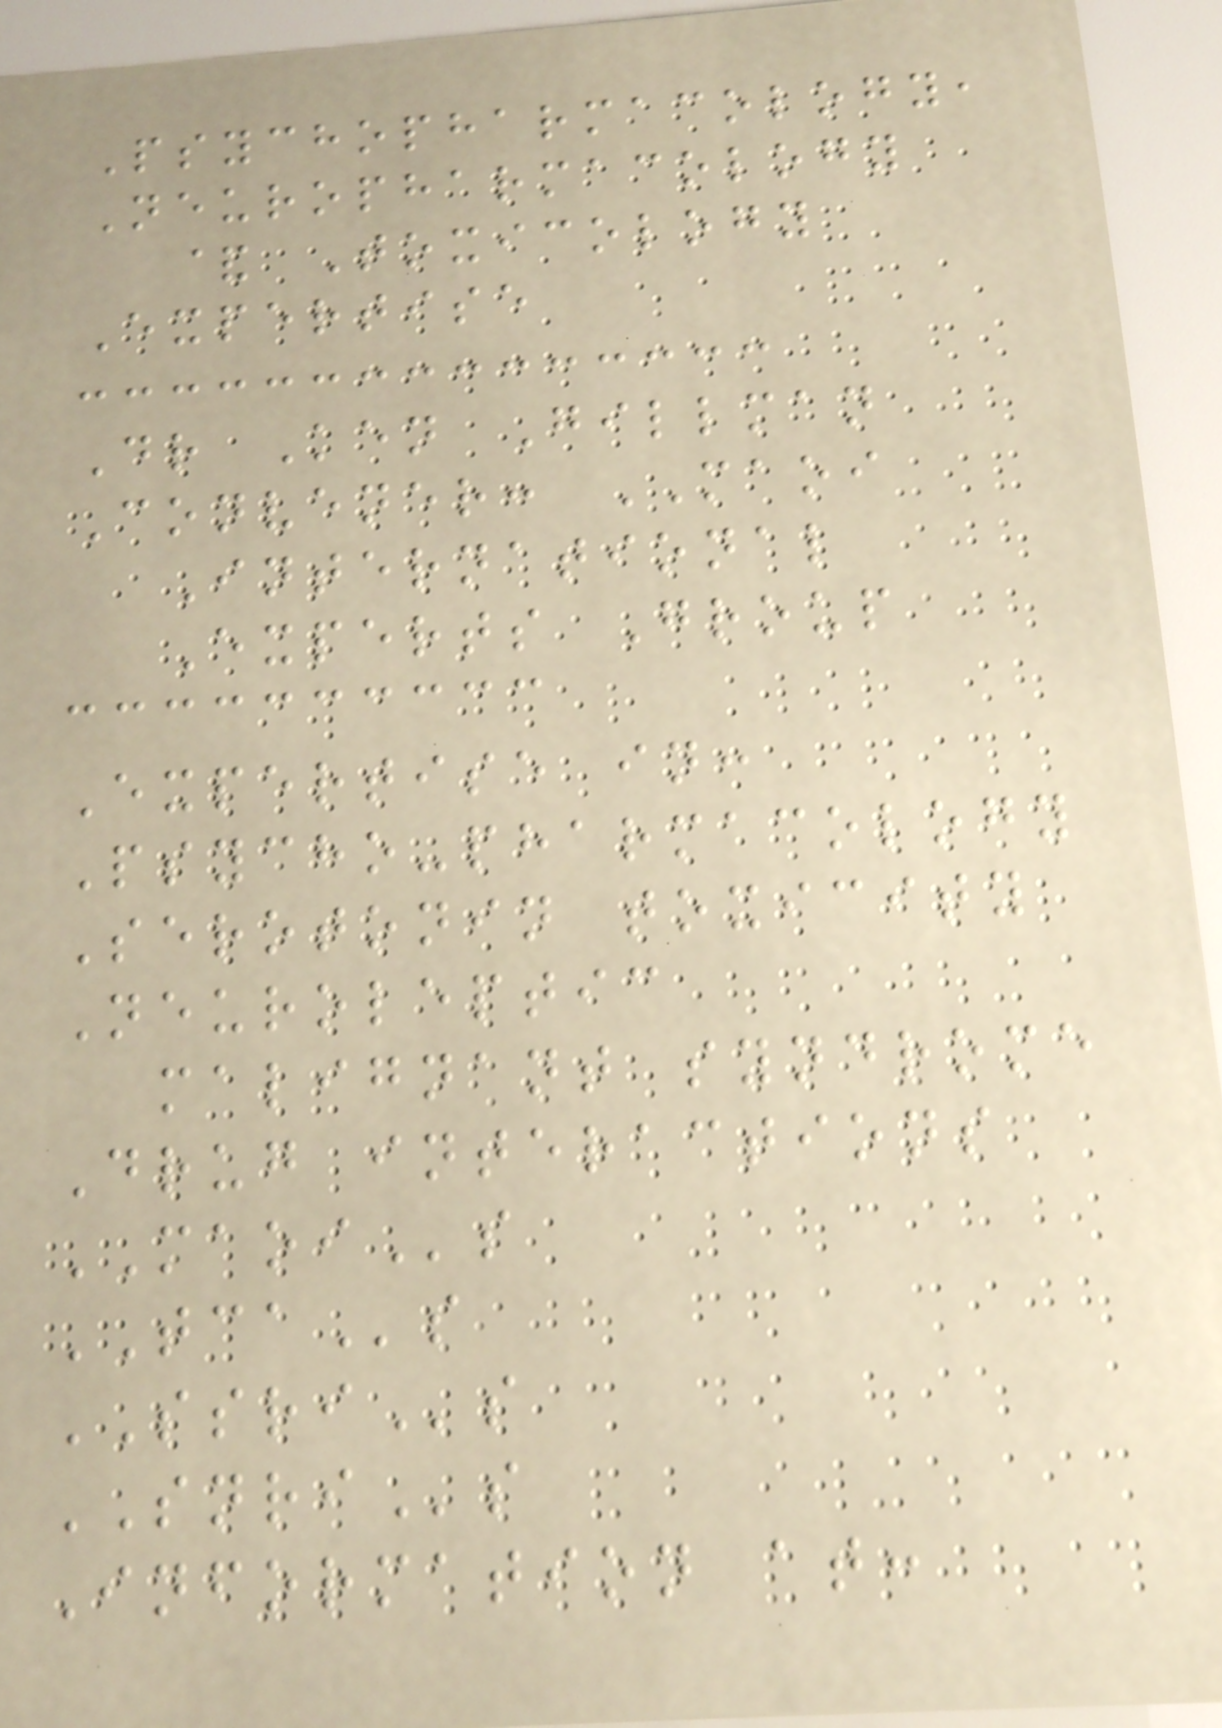Psychopharmacology,
Neuropharmacology
& Toxicology
Expertise
Dr Ken Gillman
Convener: MAOI
International
Experts Group
Expertise in:
Psycho-pharmacology
Serotonin toxicity
Neuroleptic
malignant syndrome
Drug interactions
MAOIs
TCAs
SSRIs
SNRIs
Information at:
